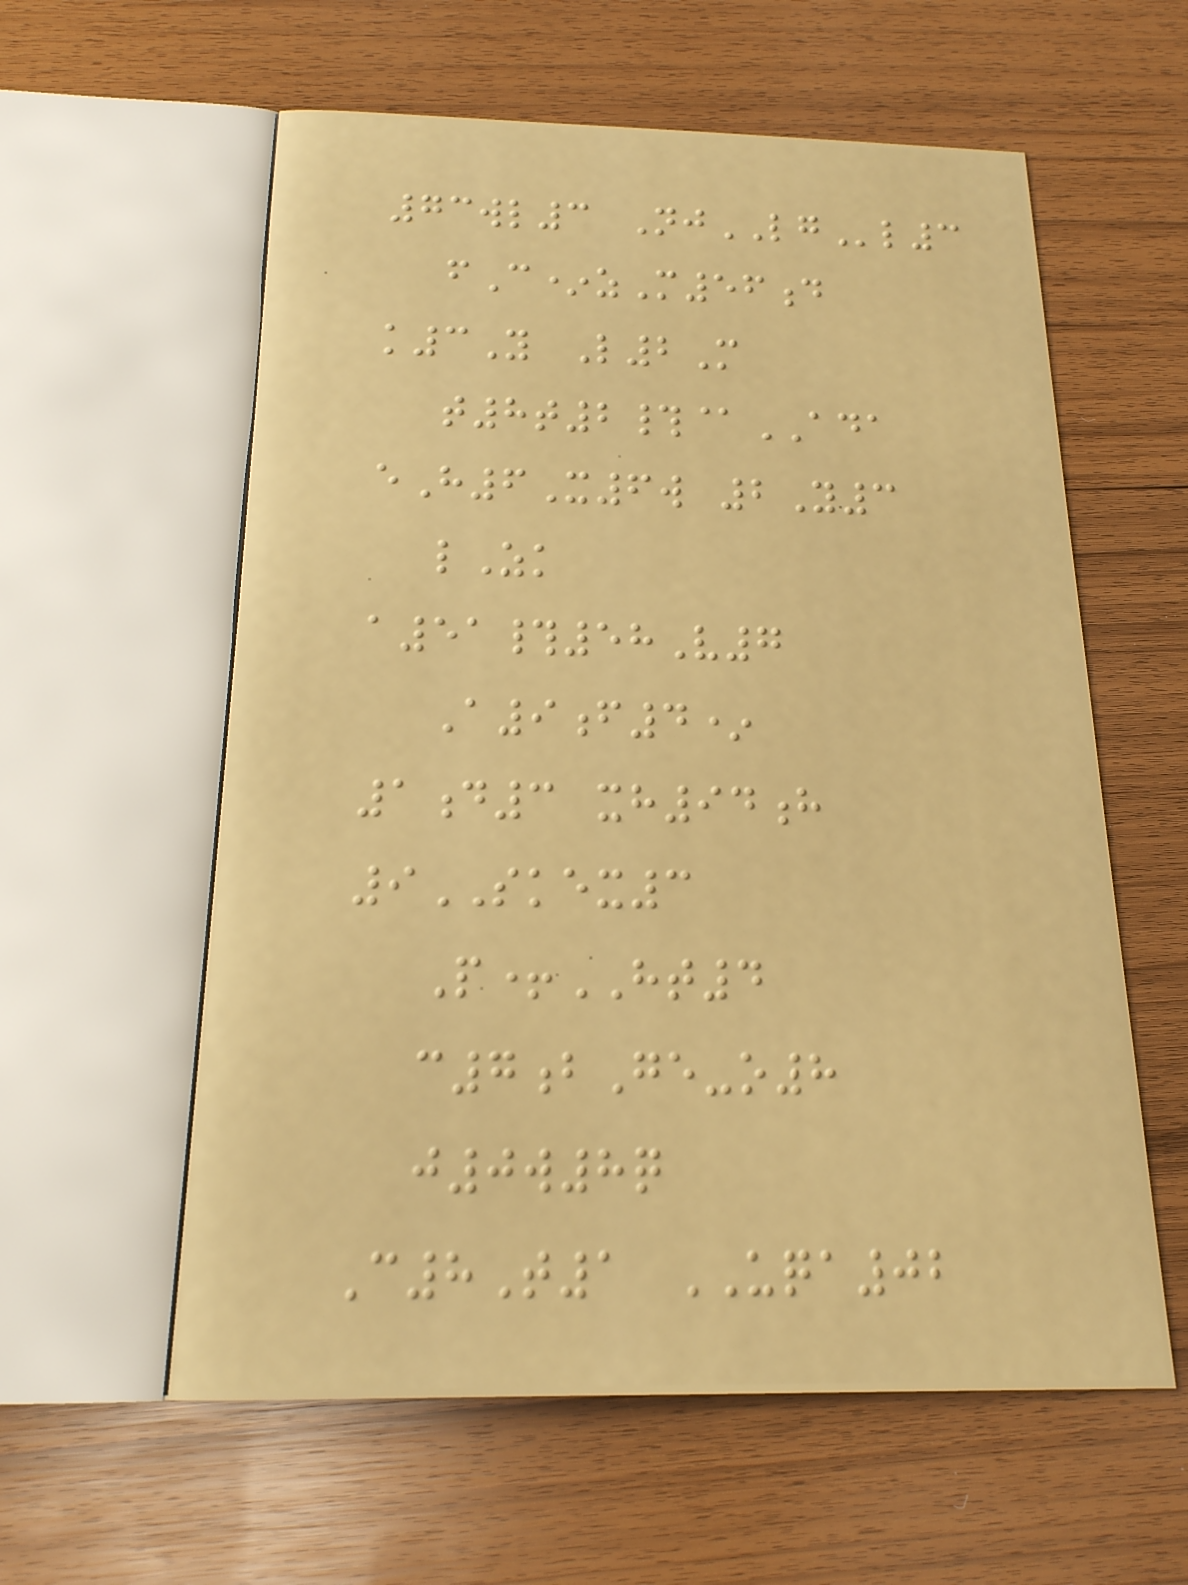73wl3 NjLGl3
fC*zM56d
k3Y L2M
t8t2#@ADA
eH6X6w 2Y3
lZk
a51#58V7
A9f4*
1d3 xh94h
9SKEX3
P+HT4
c7bGe-o8
j0w8q
C8T1 UQA02
